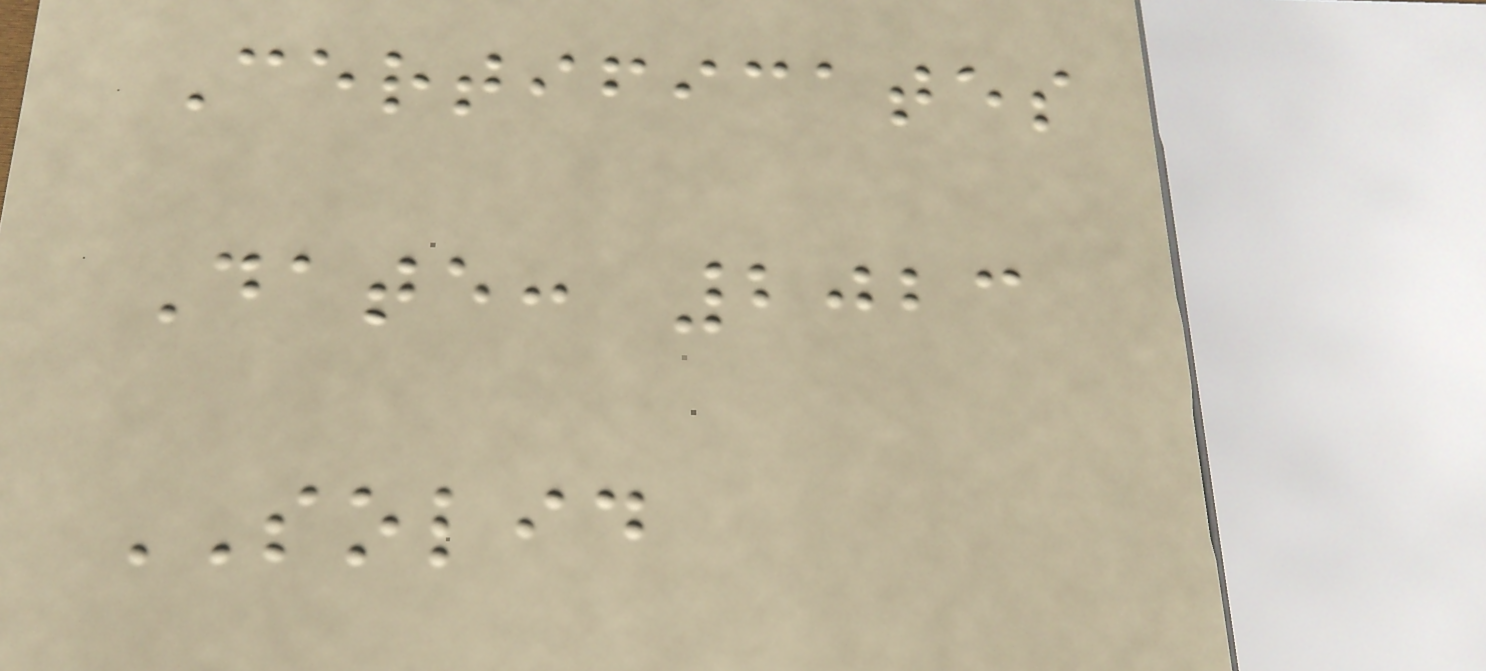Certificates
Date: 2023
SOLID
